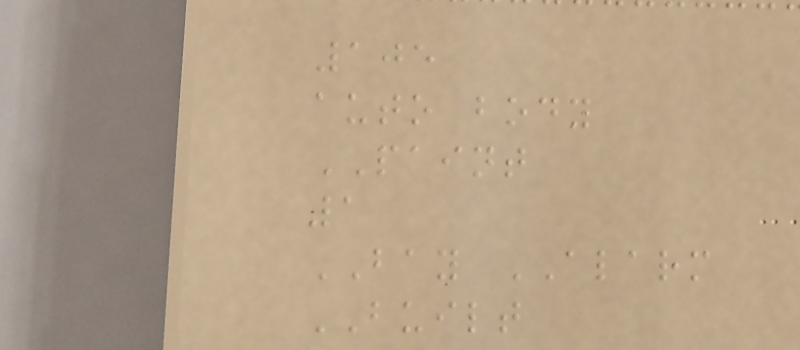105
auto body
PAINT
1
BAY ALARM
BUILT
